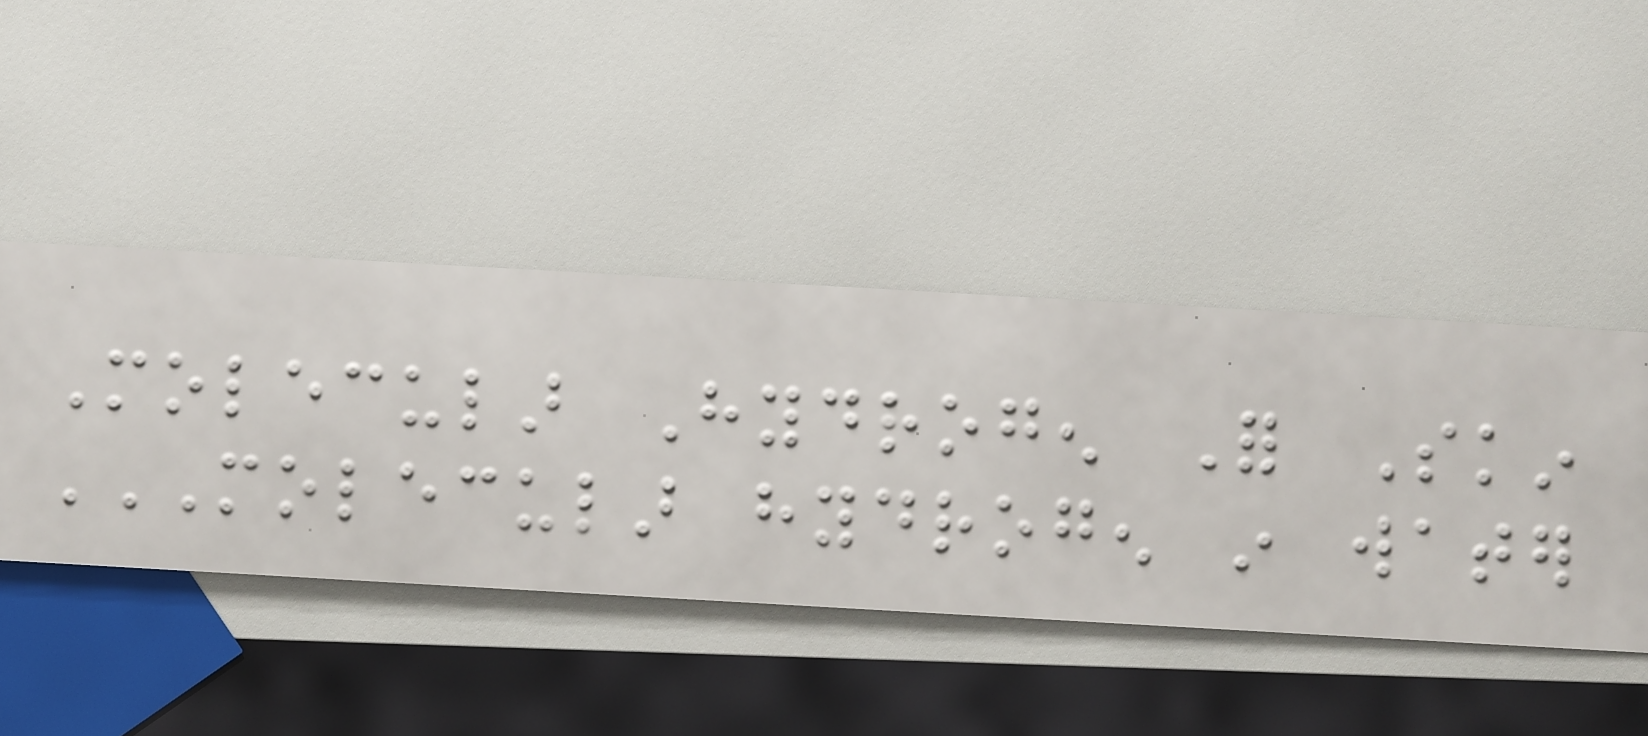Molecular Hydrogen For Skin
MOLECULAR HYDROGEN IN WATER
